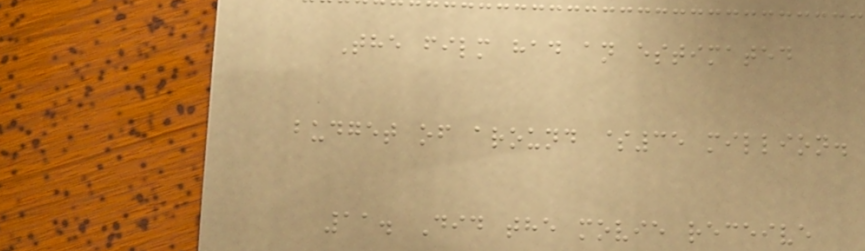The film had an estimated
budget of around $35 million.
11. Did the movie receive
